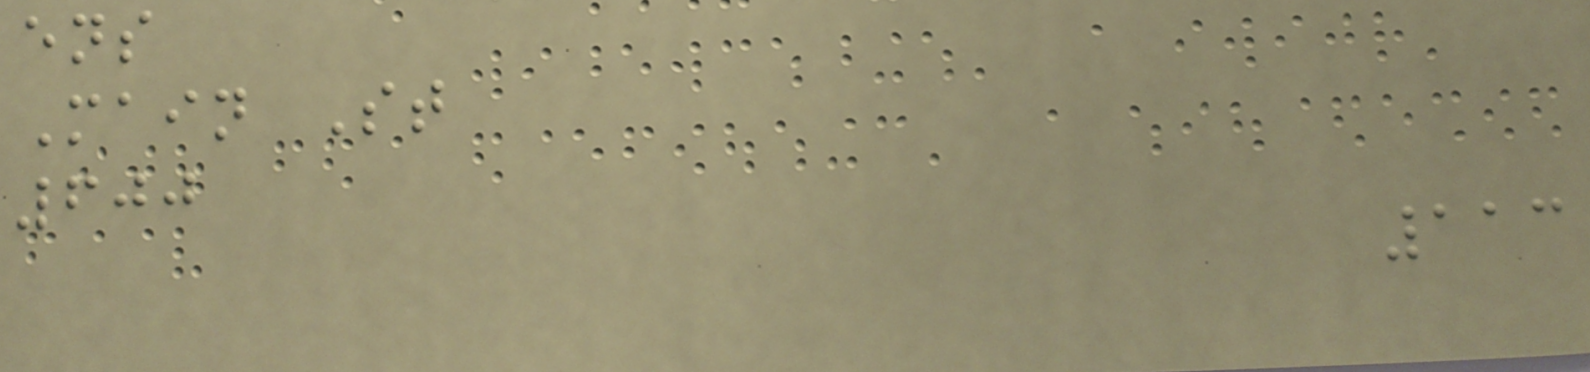ens
Main St
600
113
